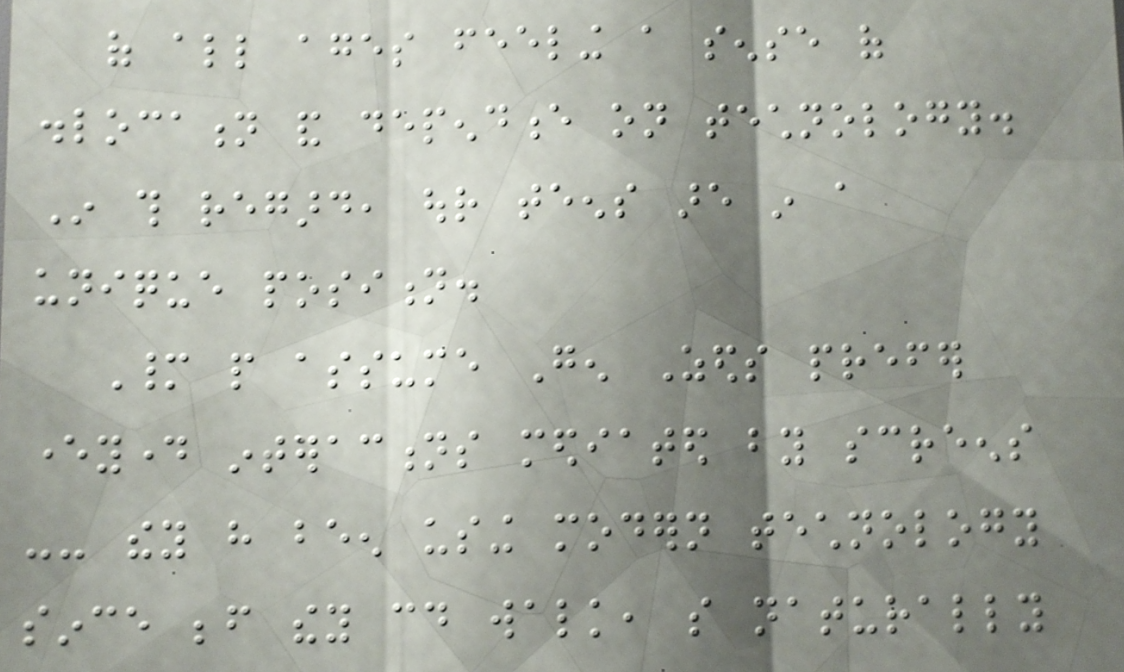of all ages feeling a sense of
dislocation and dependence on technology.
In this regard, our teens are in a
unique position.
Many people assume Gen Zeds prefer
everyday interactions mediated by screens
-- they have been using modern technology
since before they could walk, so naturally
